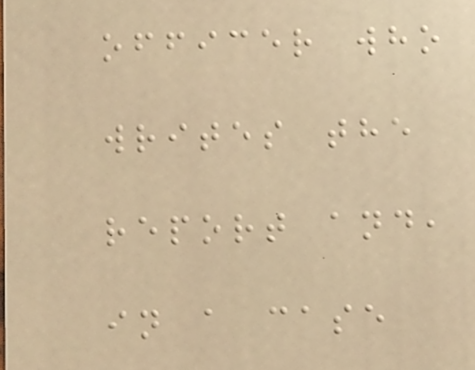officer who
writes the
report and,
in a case
